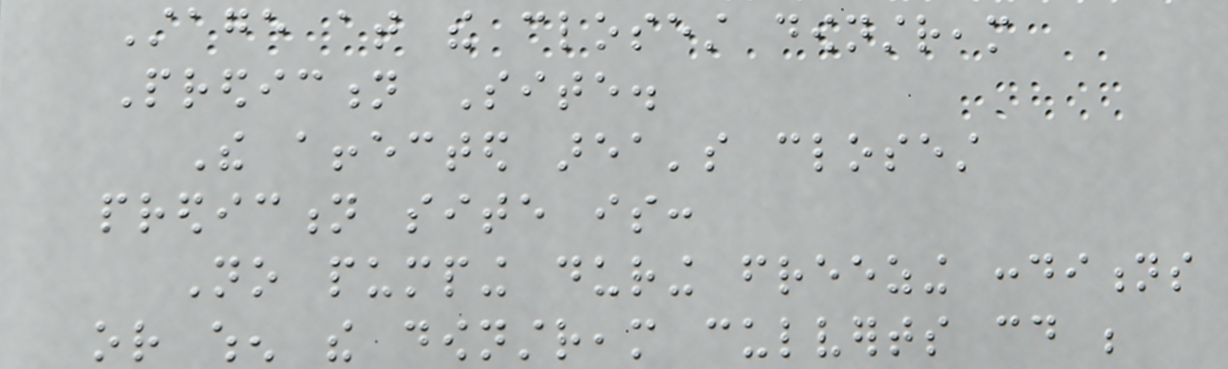Stage at the closest downstream
Prediction Site.
The affected area's closest
prediction site is:
No pumping during freezing conditions
or when the downstream culverts could be
